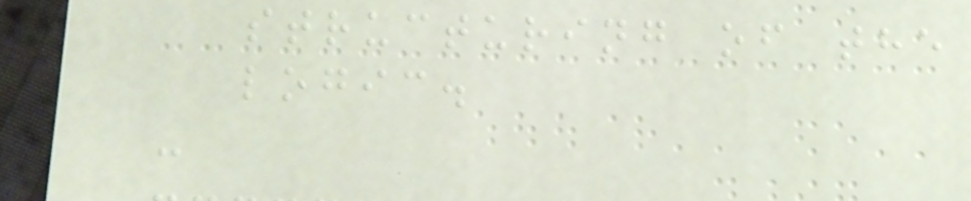structuring of the
logic.
-
